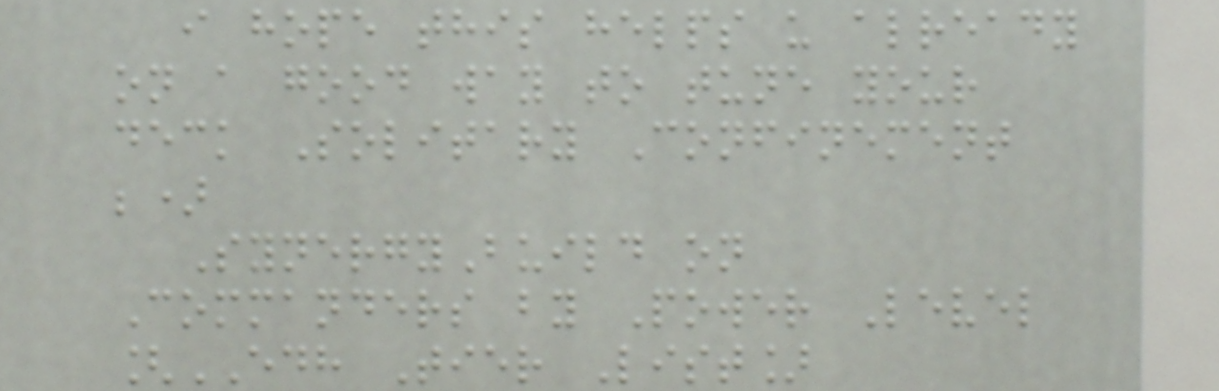i hope this helps u already
on a good way to tune your
deck Solitary Confinement
;)
SynergyBuild on
Commanders by Power Level
[EDH Tier List]
